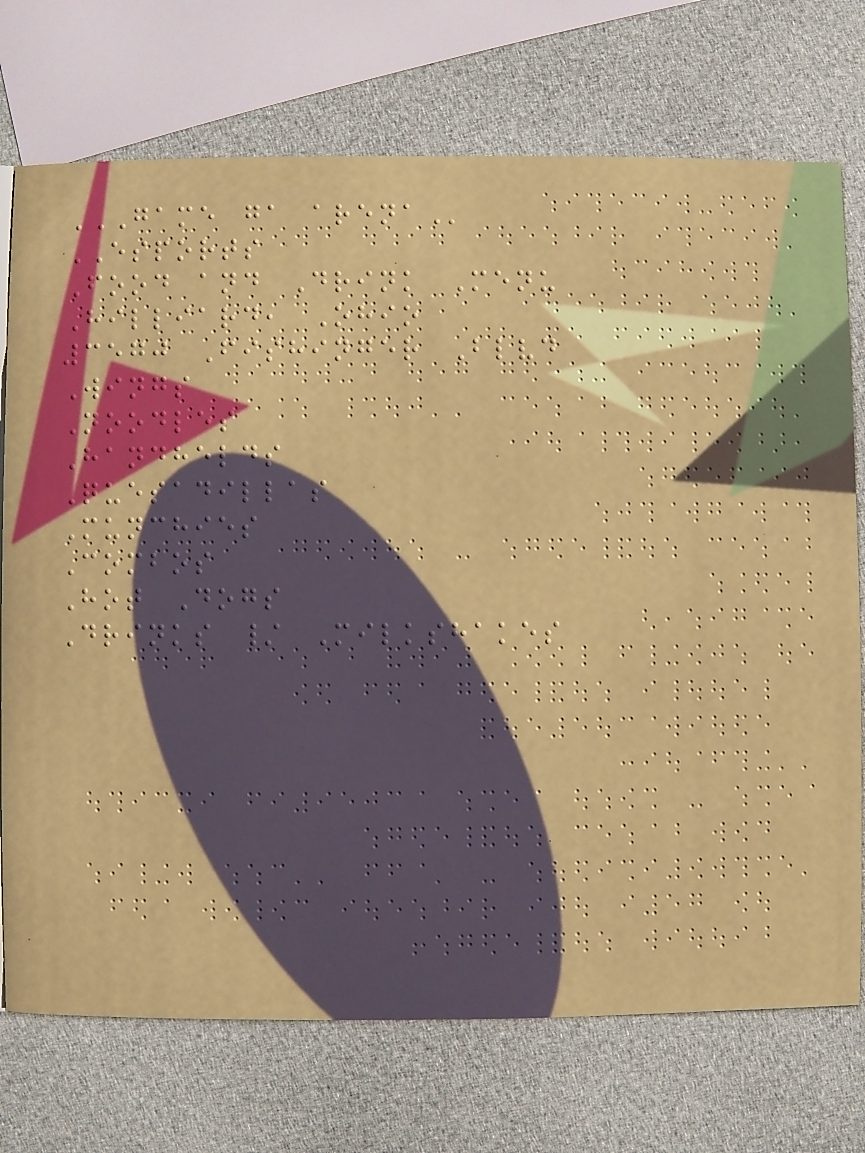GAME GA ARENA
ESPORTS
Food and Drink Menu
Hilliard, Ohio
3570 Fishinger Blvd
Wings
Noodles
Handhelds
Quesadillas
Munchies
Combos
Hot Dogs
Drinks / Milkshakes
